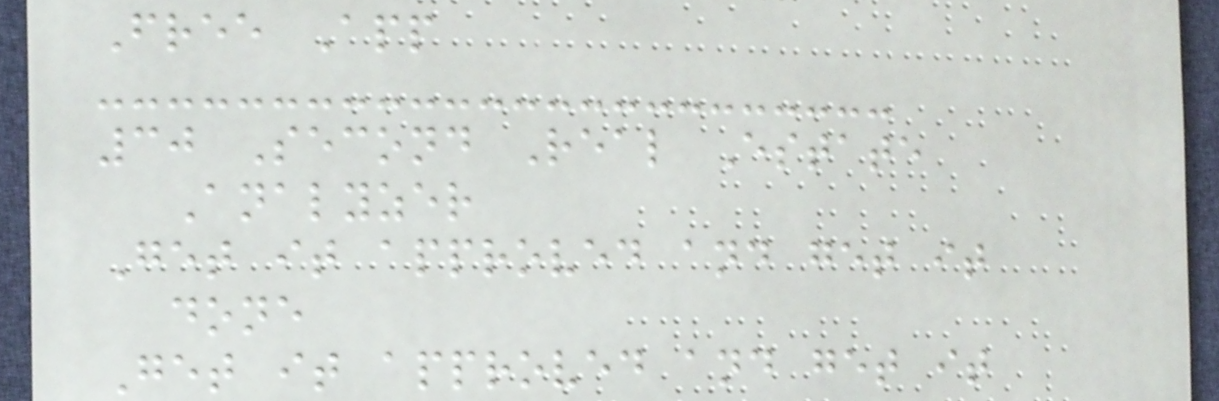Free App
30 Second Real Estate
Analyzer
Get it approved and get it
done
Get it approved and get it
